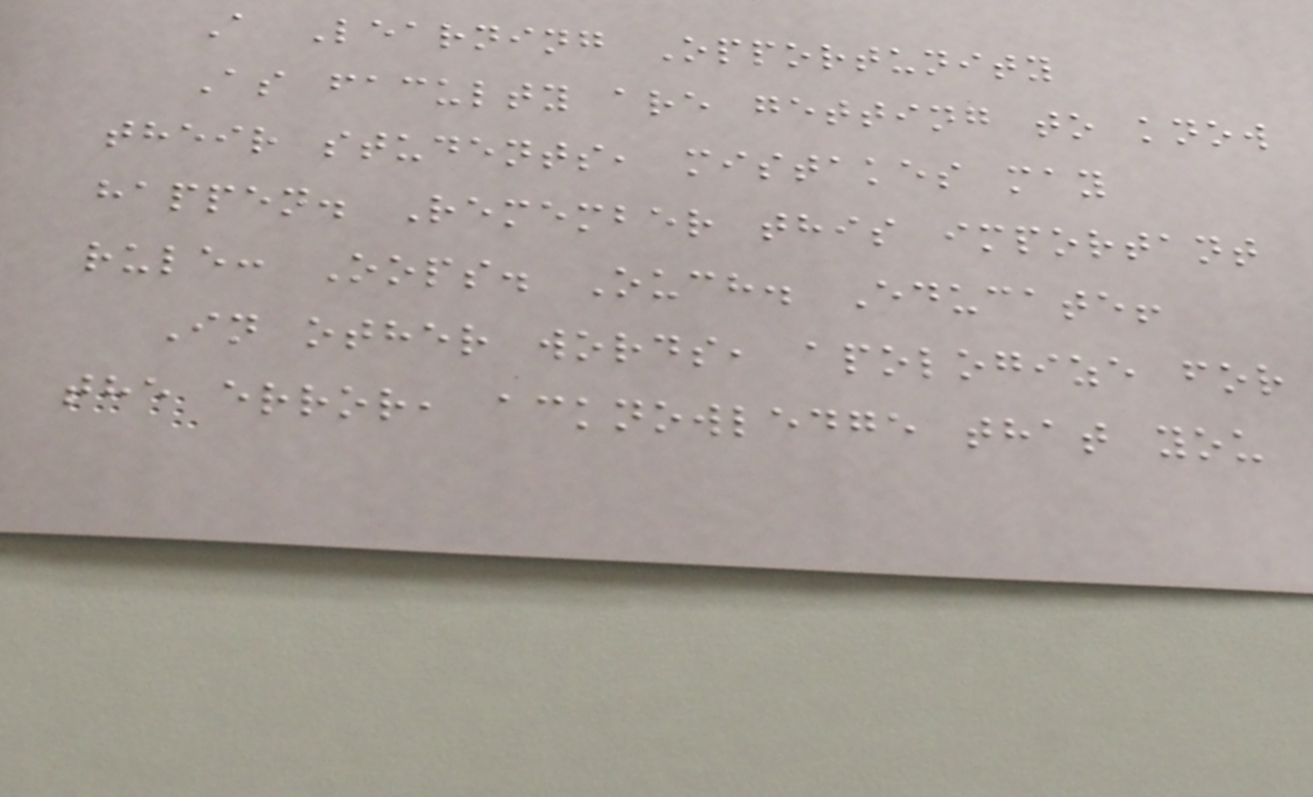A Learning Opportunity
As faculty are getting to know
their students, mistakes may
happen. Remember this important
rule: Oops. Ouch. Educate!
In other words, apologize for
the error, acknowledge that you
